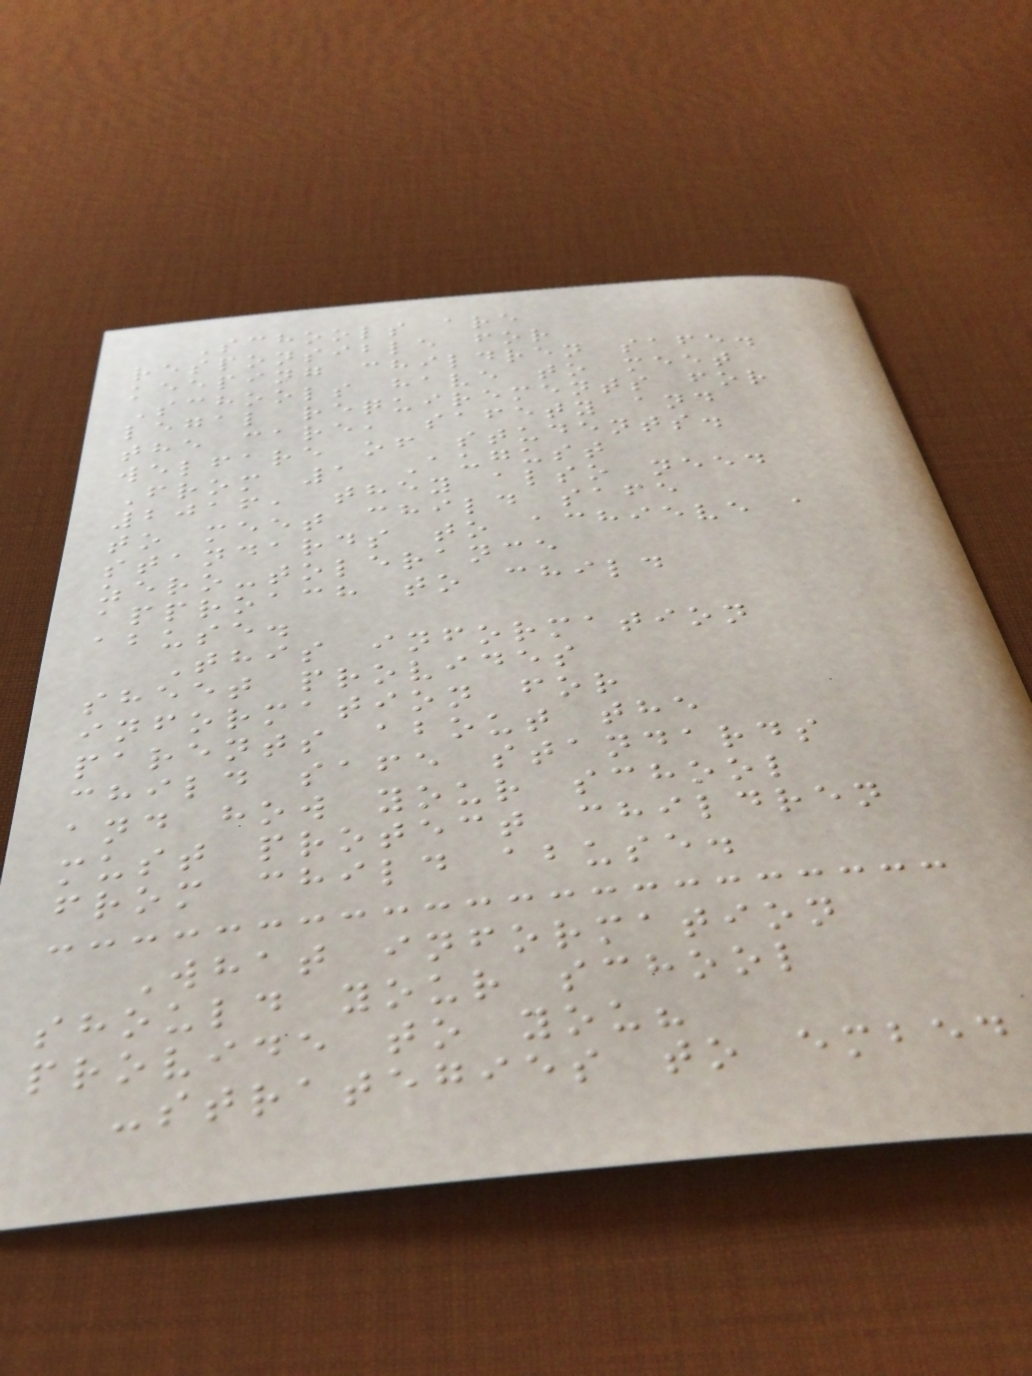Schools are
responsible for
keeping children safe.
Schools have to meet
legal requirements for
the care, safety and
welfare of students.
From 1 August
2016, they also need
to meet child safe
standards to achieve a
zero-tolerance
approach to child
abuse.
This information
sheet provides
information for
parents about the
child safe standards
and how your school
must protect children
from child abuse.
What information
should your school
provide to you?
-strategies to embed
